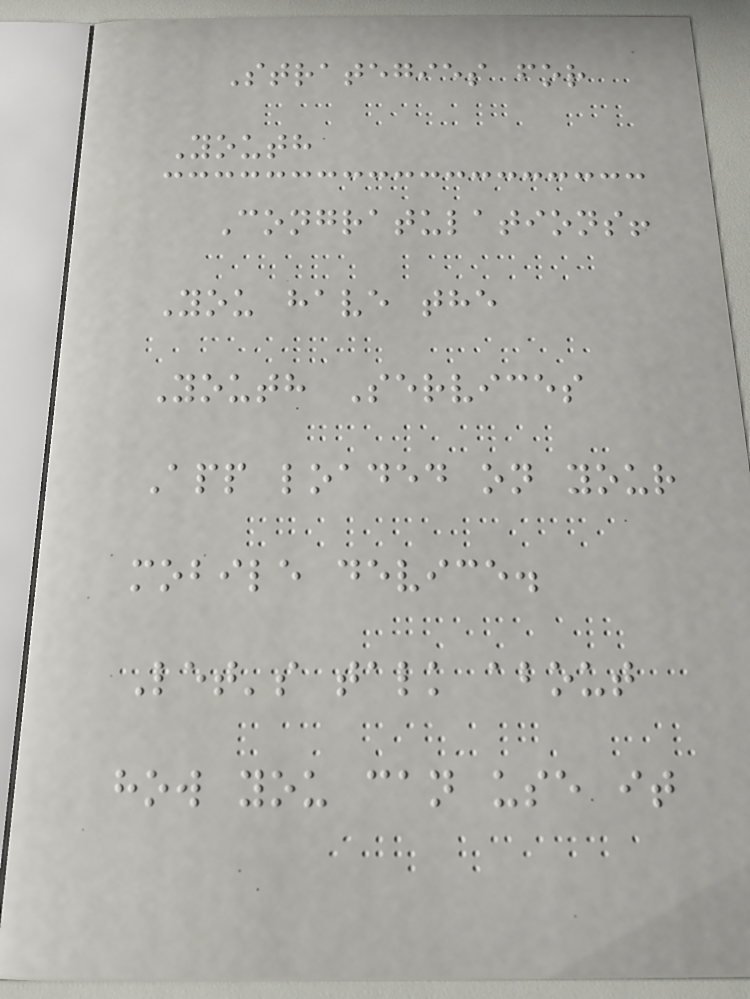Strategies for
Youth
Congratulations!
You have the
Youth Services
App loaded on your
mobile device.
Let's talk about
how you can use it
